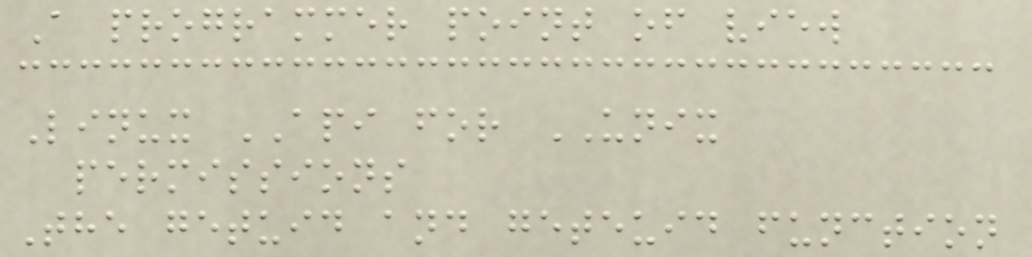A programmer point of view
Linux API for UNIX
permissions
The getuid and geteuid function
